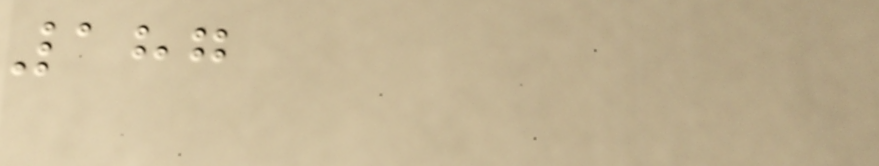187
